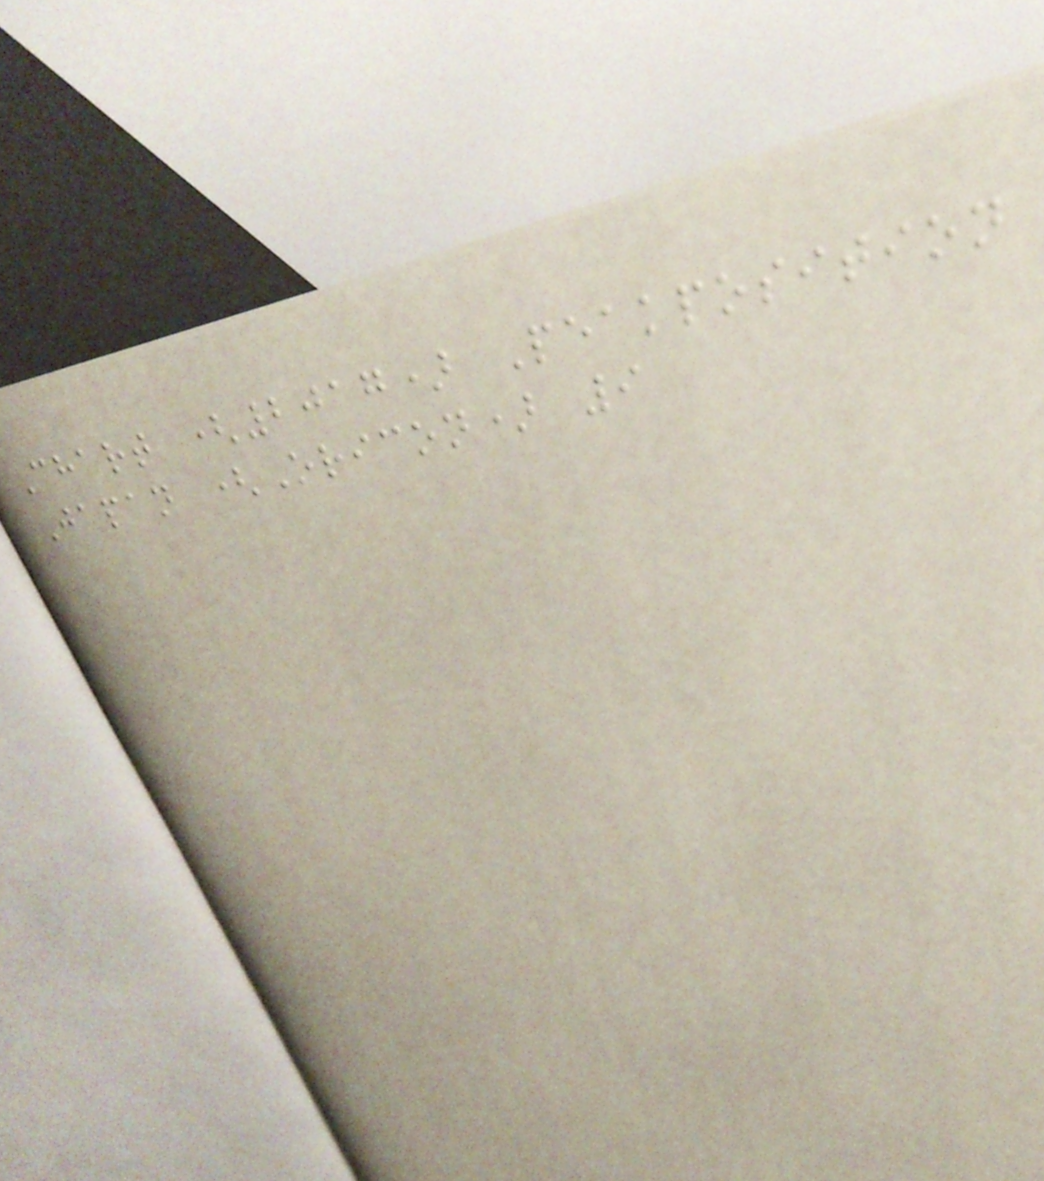Chart (2017) Peakposition
Japan (Oricon) 9
